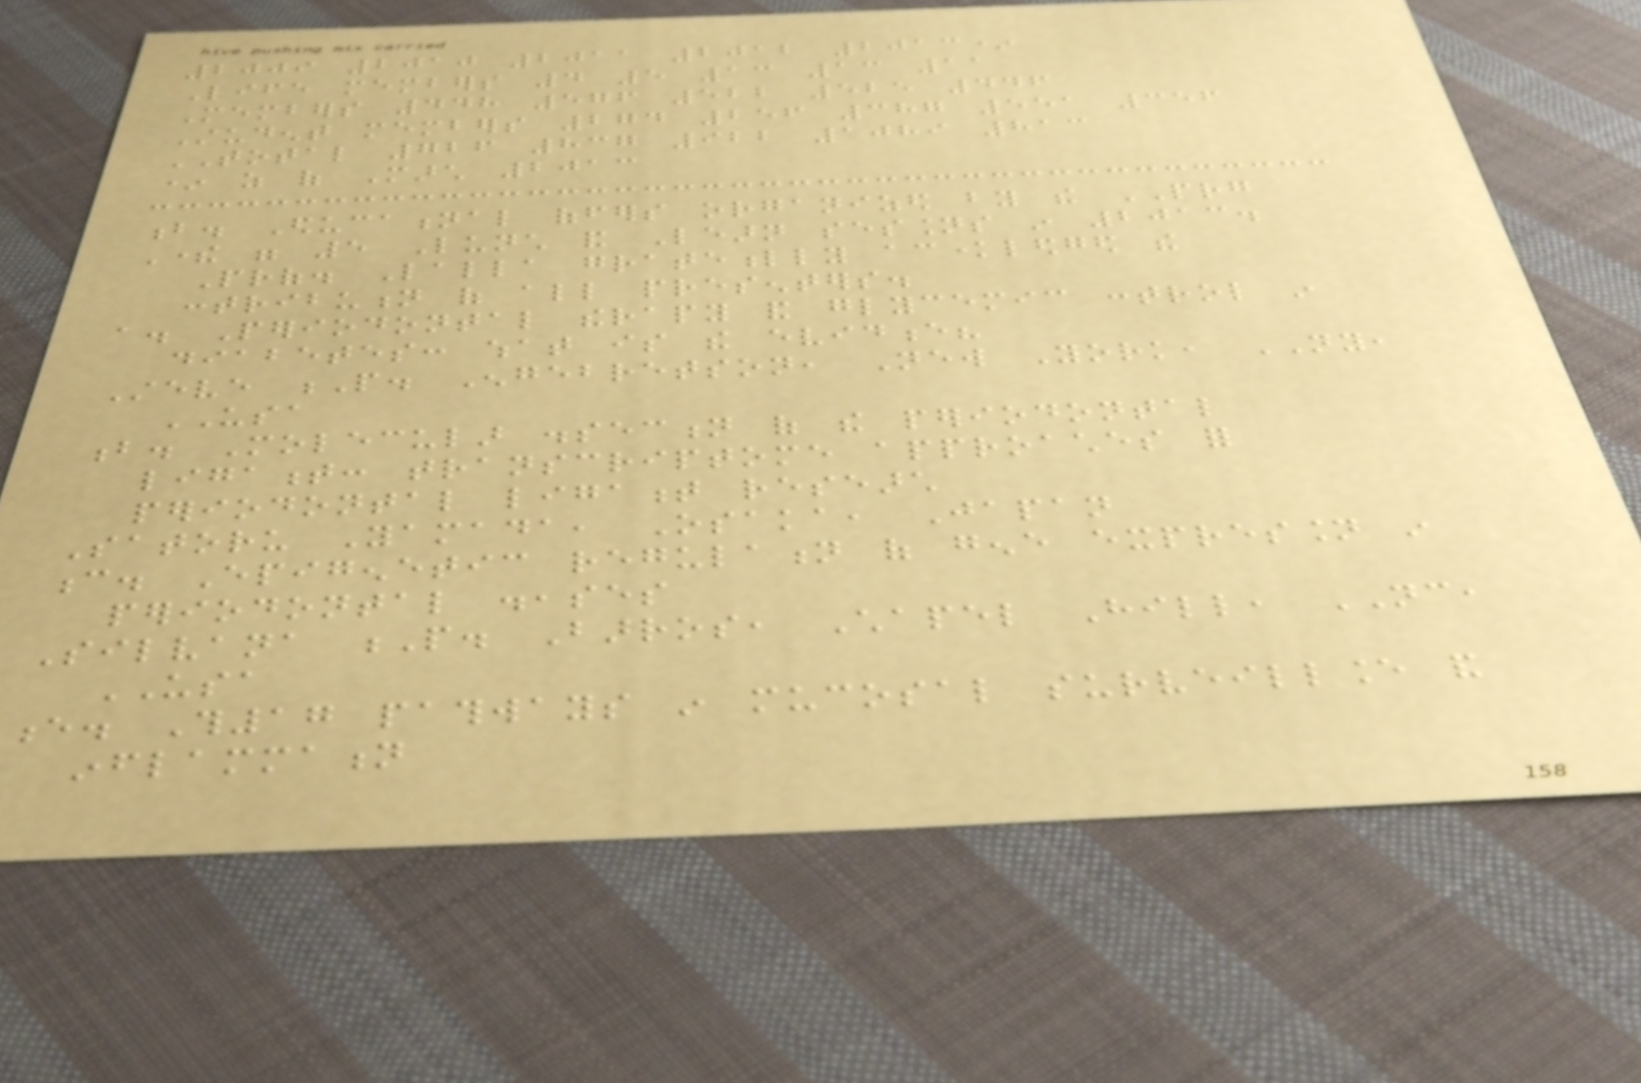2009 2010 2011 2012 2013*
Life members 4 5 13 13 11
Members 448 576 522 525 446
Student members 274 256 387 551 356
TOTAL 726 837 922 1089 813
* as of March 2013
b. Educational offers organized by the PRG
There were 5 Lunch and Learn sessions in 2013.
Prof. Lalla gratefully acknowledged the
contribution of all presenters.
a. Periodontal therapy and glycemic control in
diabetes: what is the evidence?
Steve P. Engebretson, New York, NY,
USA
b. Molecular dissection of the periodontal
ligament: transcriptome approaches for
periodontal ligament research
Satoru Yamada, Osaka, Japan
c. Epigenetic regulation of gene expression in
periodontal diseases
Silvana P. Barros, Chapel Hill, NC,
USA
e. Th17 pathways in mucosal surveillance and
inflammation
